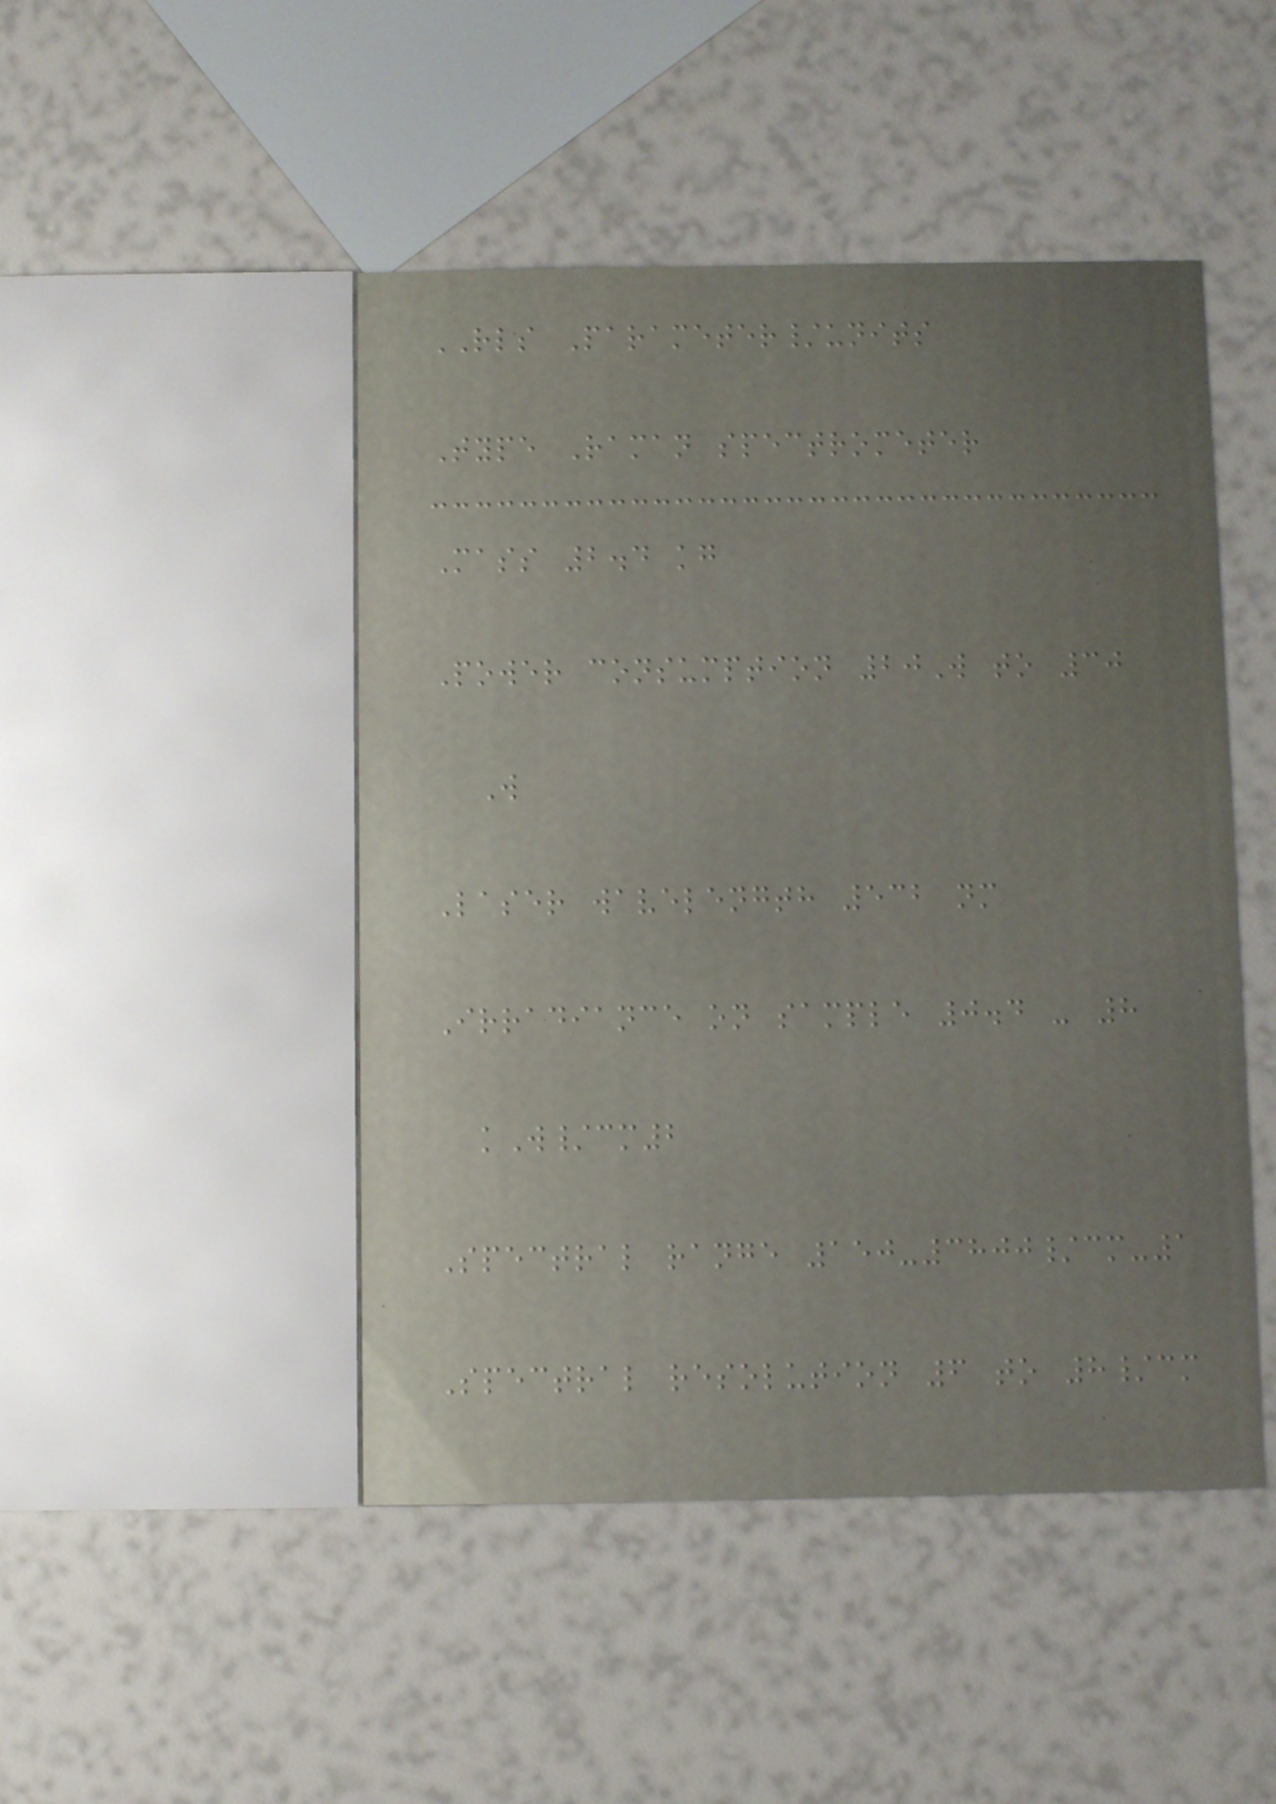RLS Parameter/units
Type Raman spectrometer
Mass 2.4 kg
Power consumption 20W to 30
W
Laser wavelength 532 nm
Irradiance on sample 0.4 - 8
kW/cm2
Spectral range 150-3800/cm-1
Spectral resolution 6 to 8/cm
